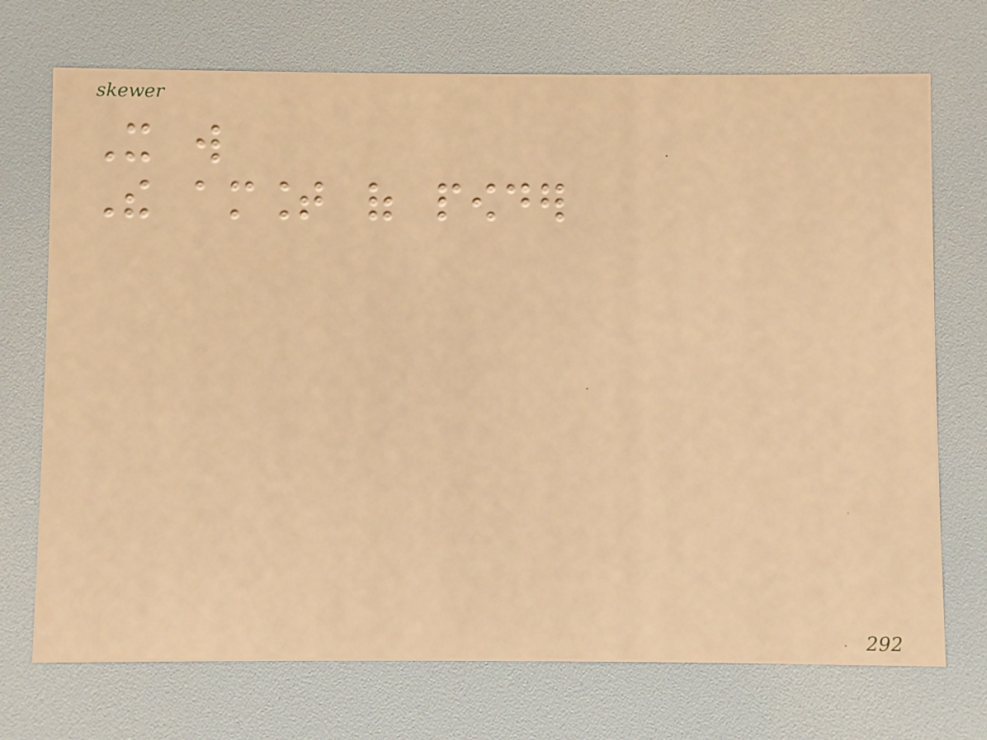It will
The amount of powder
